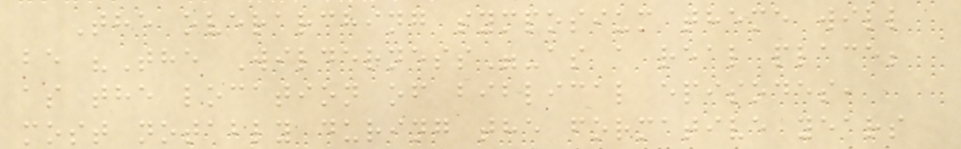The overarching symposium theme will
be "The Wilderness"-as a real place;
as the location of biblical episodes,
most notably during the formative years
